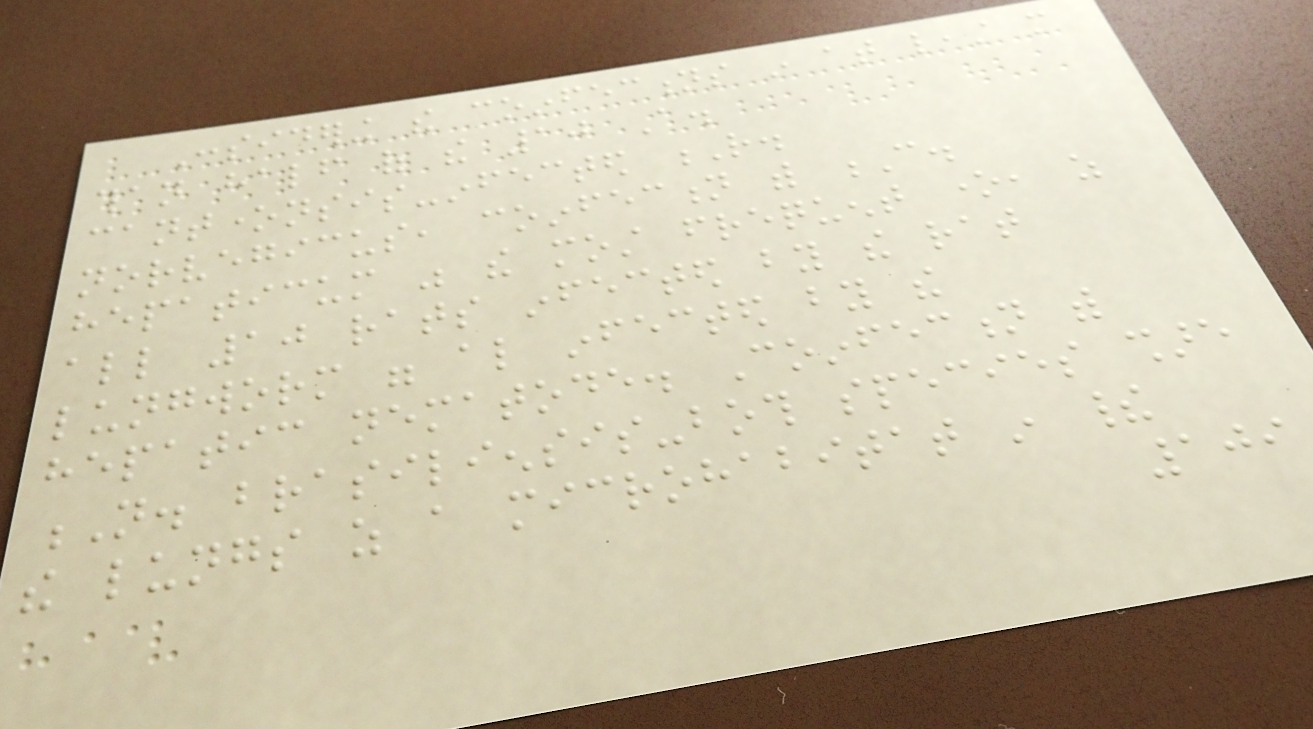Considering the coinfections in at least more
than half of the 10 A.
cantonensis-infected R.
norvegicus, coinfection with C.
hepaticum was the most frequent one, as
all 10 rats infected by the rat
lungworm were also infected by the
hepatic nematode. Coinfection with
N. brasiliensis-both species share
the lungs as a microhabitat in their
109
